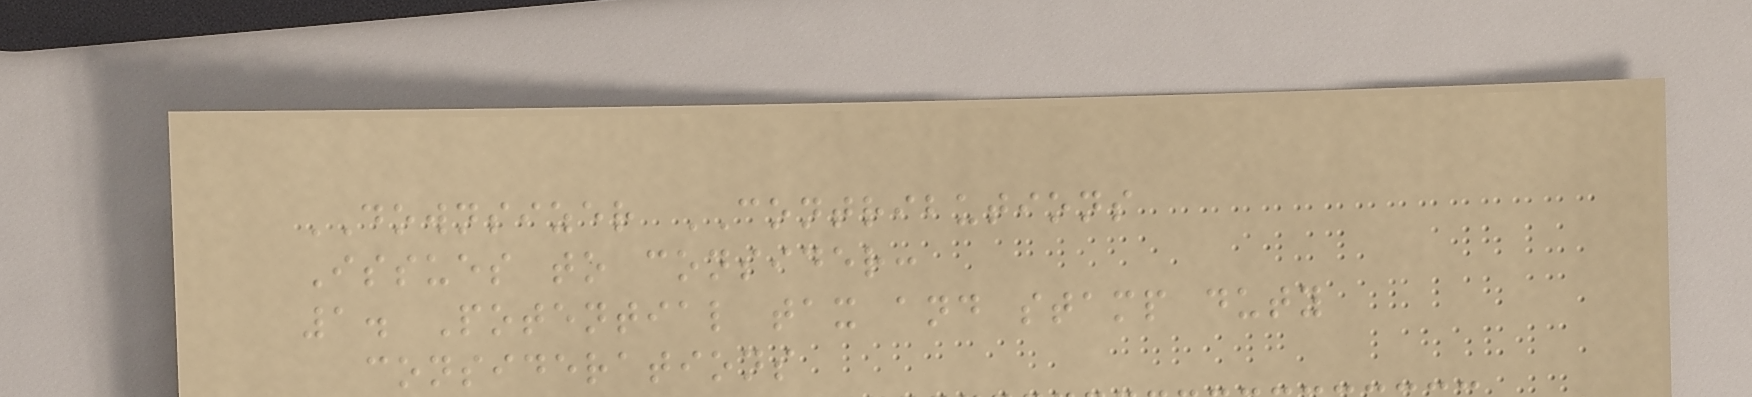DOWNSIZER CONTRIBUTIONS
Issues to consider:
1. Potential tax and stamp duty
considerations
